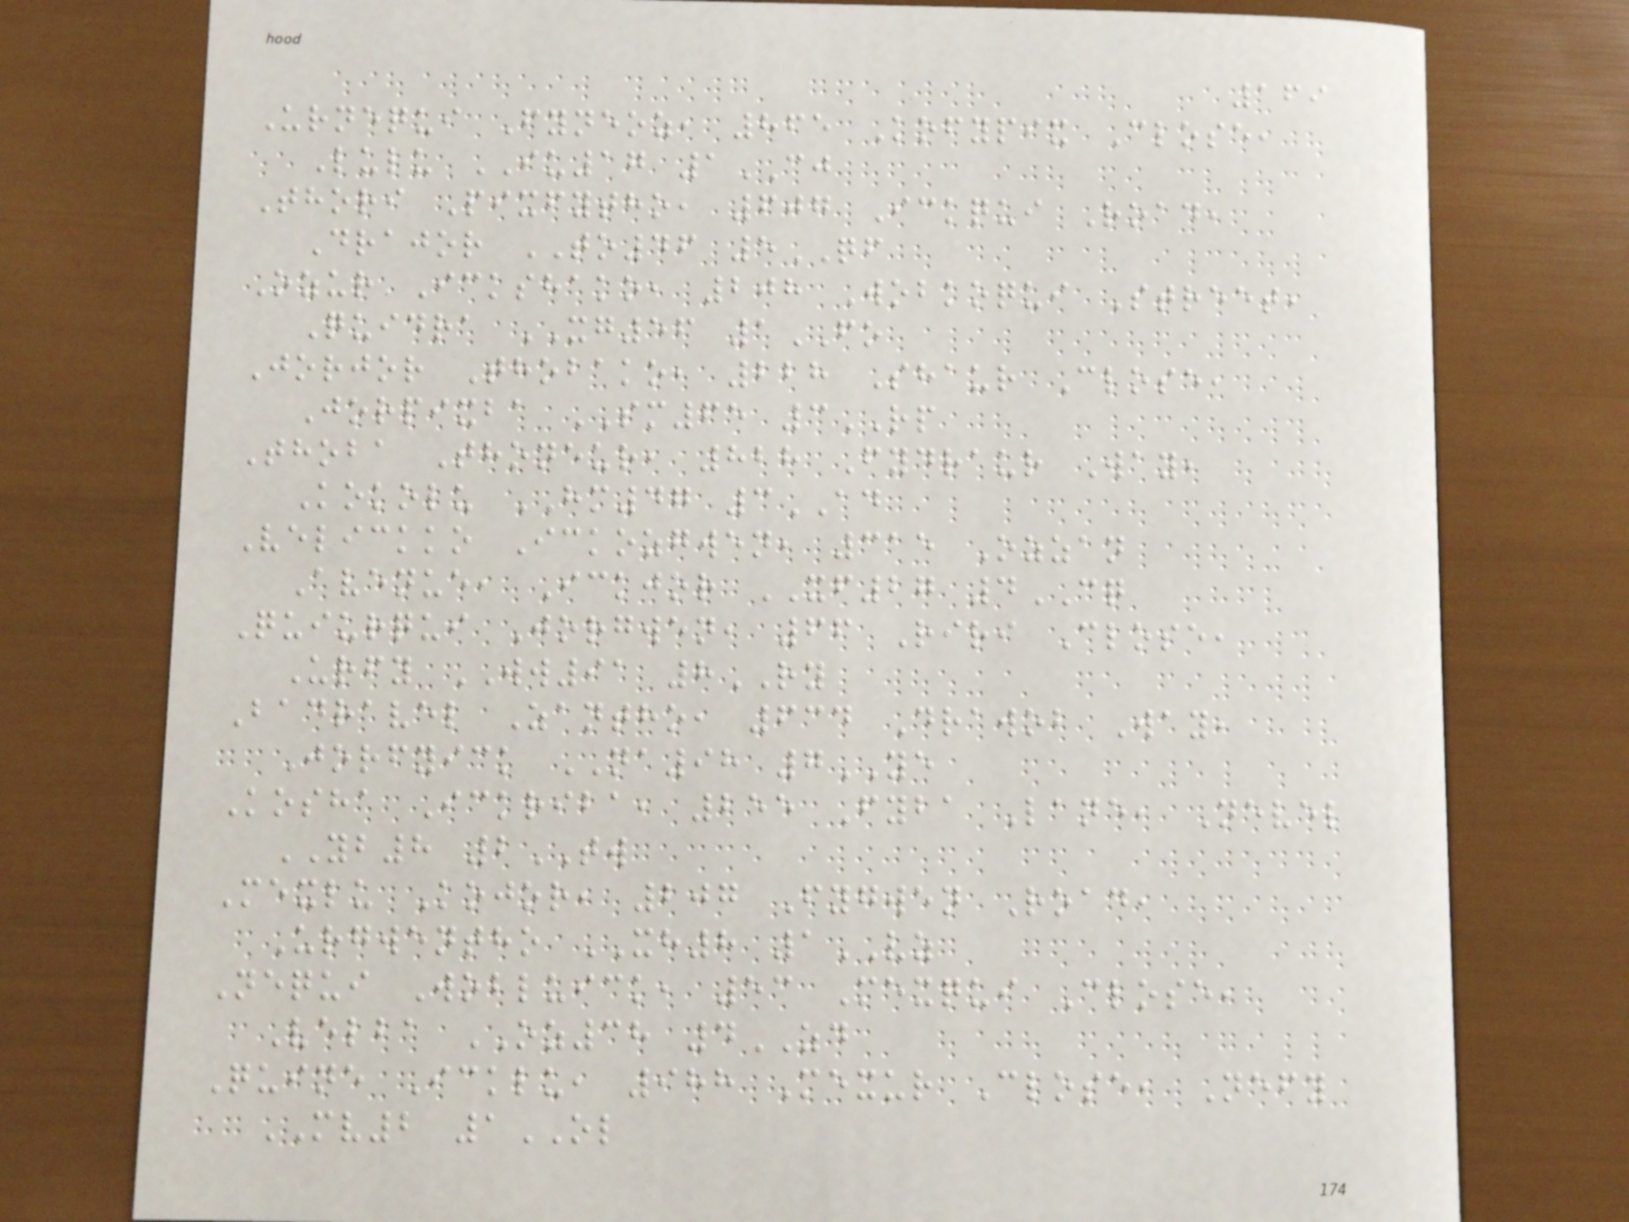169
Urnequi Fyneoz, 865 Kofypix Close,
Lulu IU17 1CJ
Thori Pixfytho, 607 Ickqui Road,
Drajor TO46 5QF
Ozur Ickshako, 208 Wobkoqui Street,
Quidra XG56 1FO
Jorjor Thobako, 228 Shaur Close,
Jorpixba SM65 3RP
Thoba Thoneur, 828 Fydraur Way,
Kokolu HM47 3AD
Velickko Ickozgwen, 315 Ozzan
Avenue, Ickjor XF27 4CQ
Quiurqui Jorgwen, 66 Riri Close,
Urfy WW91 8RY
Badravel Zantho, 634 Drawob Way,
Jorfyick NA98 7YE
Kosha Ickriba, 255 Fyba Lane, Nevel
YB8 2TW
Mexlu Kojor, 207 Fygwen Road,
Urgwentho XH8 1VZ
Nequi Wobluick, 53 Mexqui Close,
Velba OZ38 4ZD
Quine Icklu, 988 Mexur Close, Nefy
MV2 1OL
